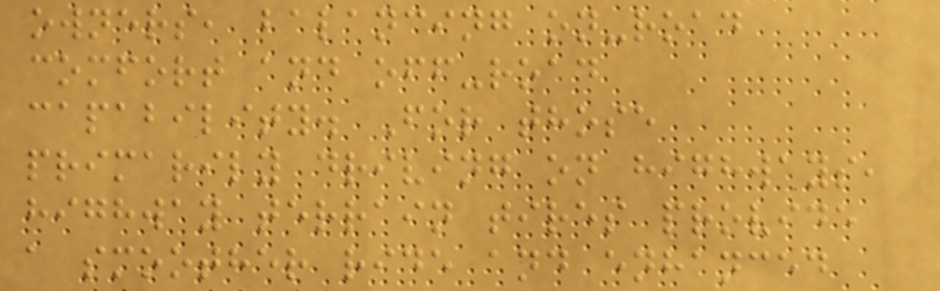owners, balancing on-road
comfort and off-road
capability. For those
primarily driving on highways,
highway terrain tires provide
a smoother ride and enhanced
